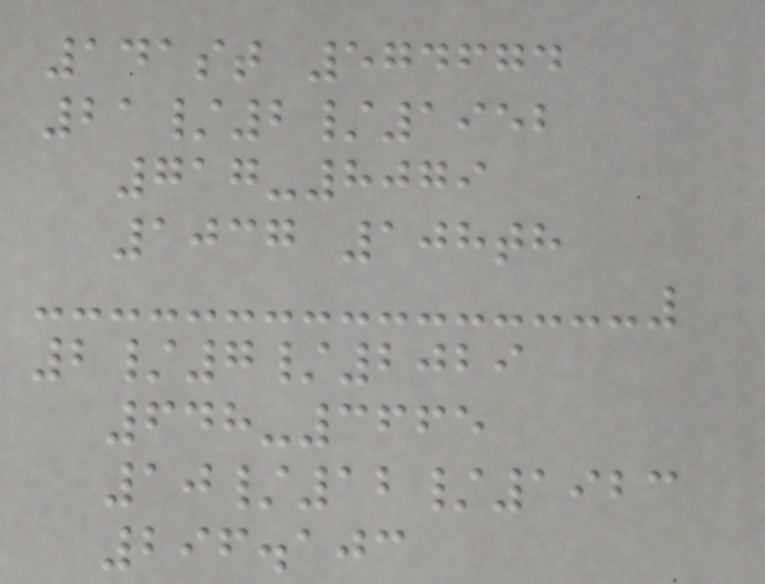141st 574674
21/2/1952
717-8079
1037 108th
2/7/2029
648-3665
10/12/1923
296.103
